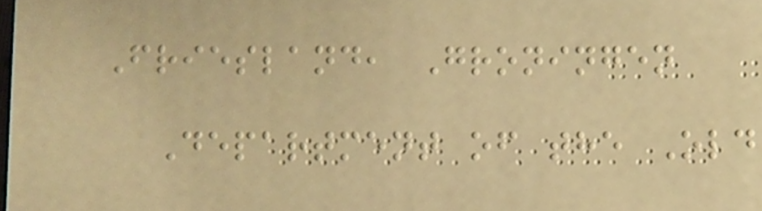Friesland, Groningen
Department of the Old
